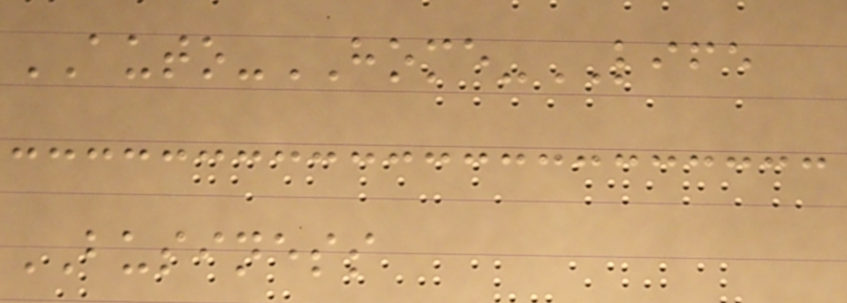AUTO-HOME-LIFE
BUSINESS
